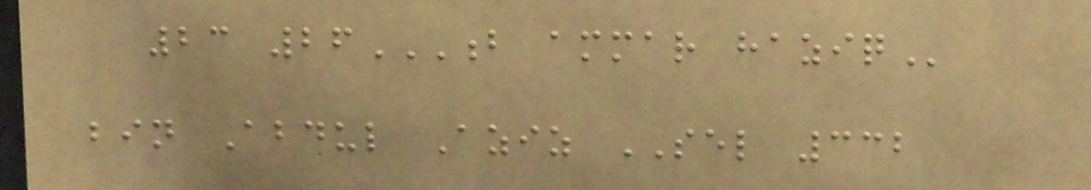23 26B AMMAR HAZIQ
bin Abdul Aziz SEL 332
